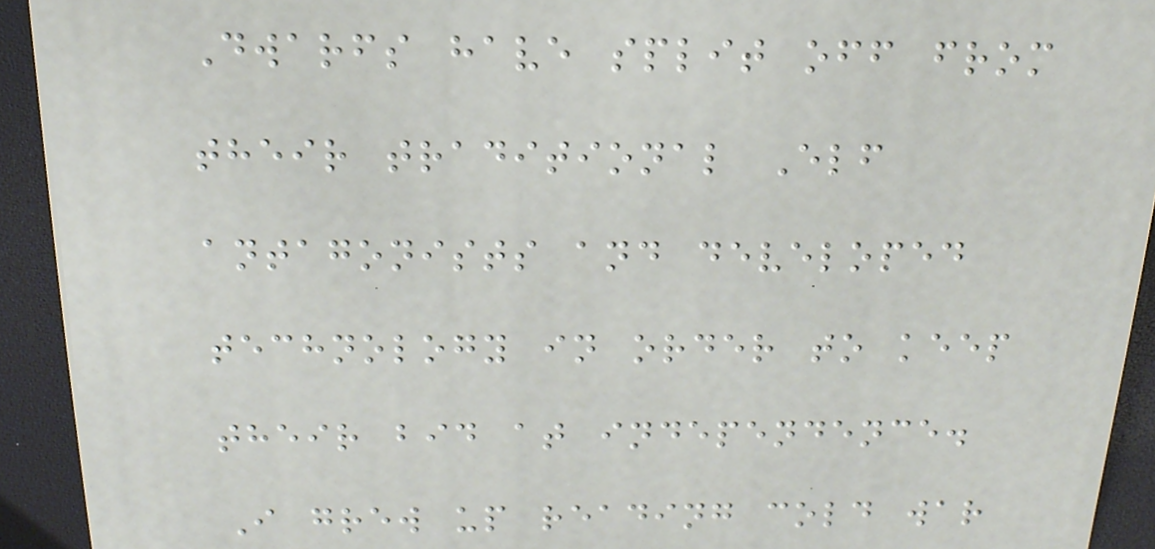Dwarfs have split off from
their traditional Elf
antagonists and developed
technology in order to keep
their bid at independence.
I grew up reading cold war
